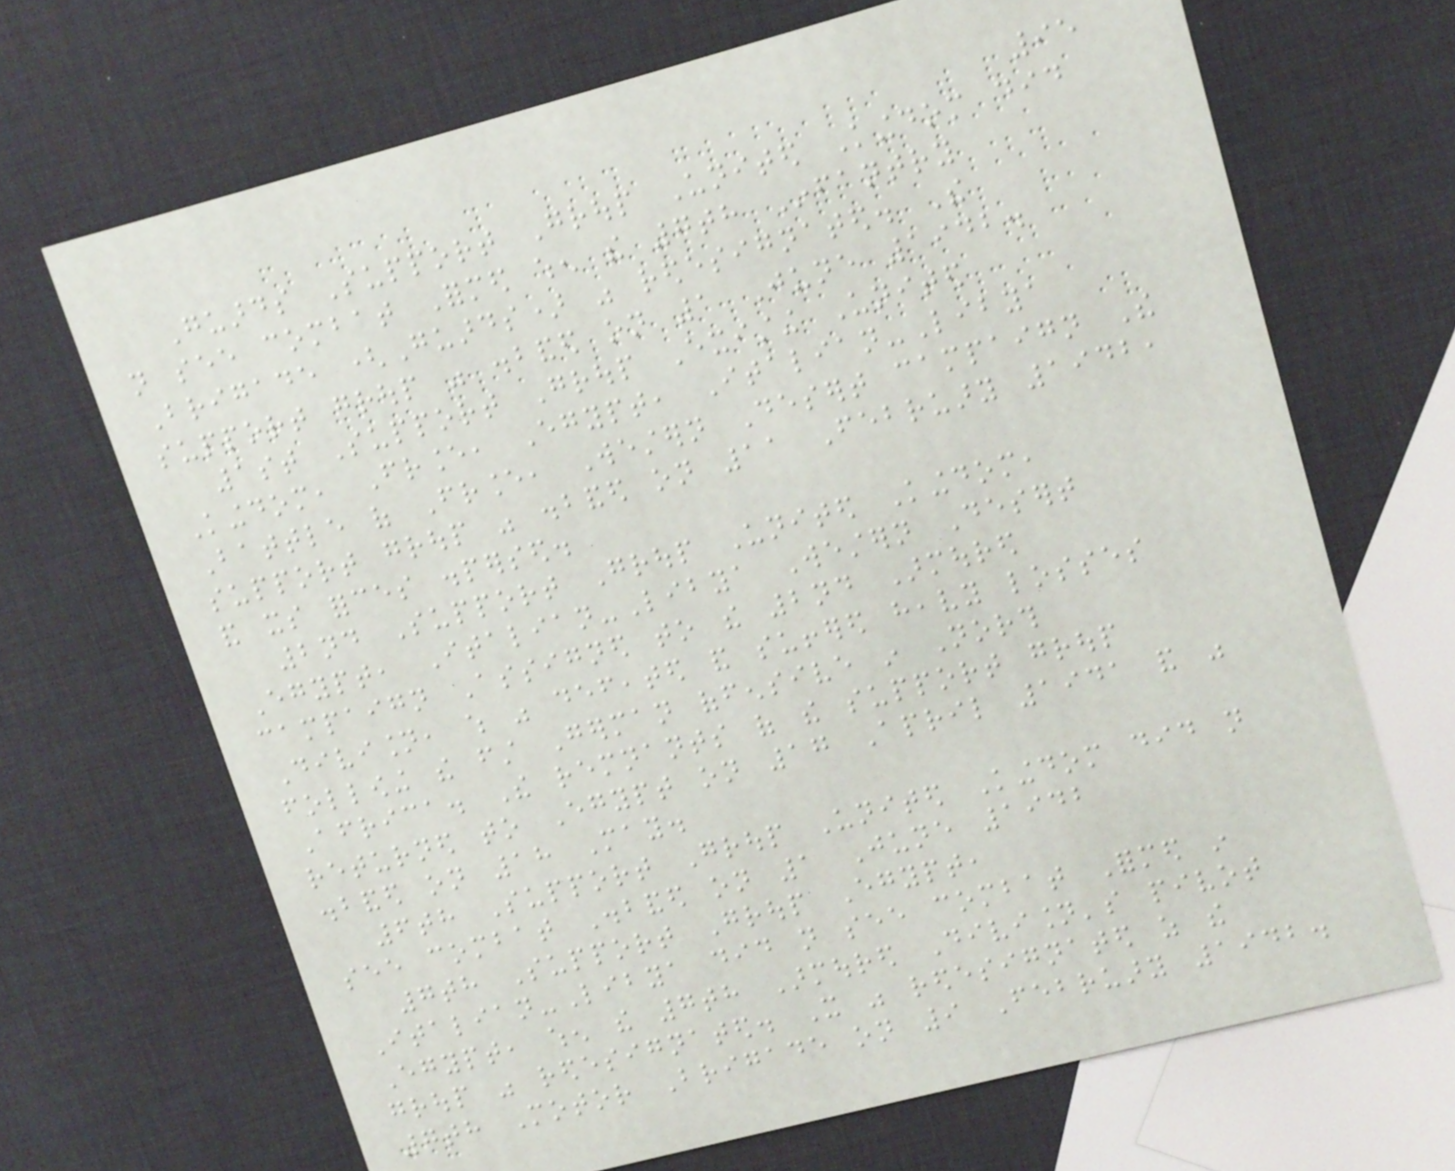95
Guards Support Group United Kingdom did
not see combat Formed when the 7th Infantry
Brigade (Guards) was redesignated. The
support group was disbanded on 1 June 1942.
1st Support Group Existing United
Kingdom, France, Egypt, Italian-Libya
Battle of France, Western Desert campaign The
support group was disbanded on 11 February 1942,
and its forces dispersed.
2nd Support Group United Kingdom,
Egypt, Italian-Libya Western Desert
campaign Assigned to the 2nd Armoured
Division, which was defeated and suffered heavy losses
following the first German offensive in North
Africa. The remnants of the support group
returned to Egypt on 17 April 1941 and was
disbanded on 18 May.
6th Support Group United Kingdom did not
see combat Disbanded on 1 June 1942
7th Support Group Egypt,
Italian-Libya did not see combat Formed in
Egypt, when the 7th Armoured Division's pivot
group was redesignated. It was redesignated as the
7th Motor Brigade on 9 February 1942.
